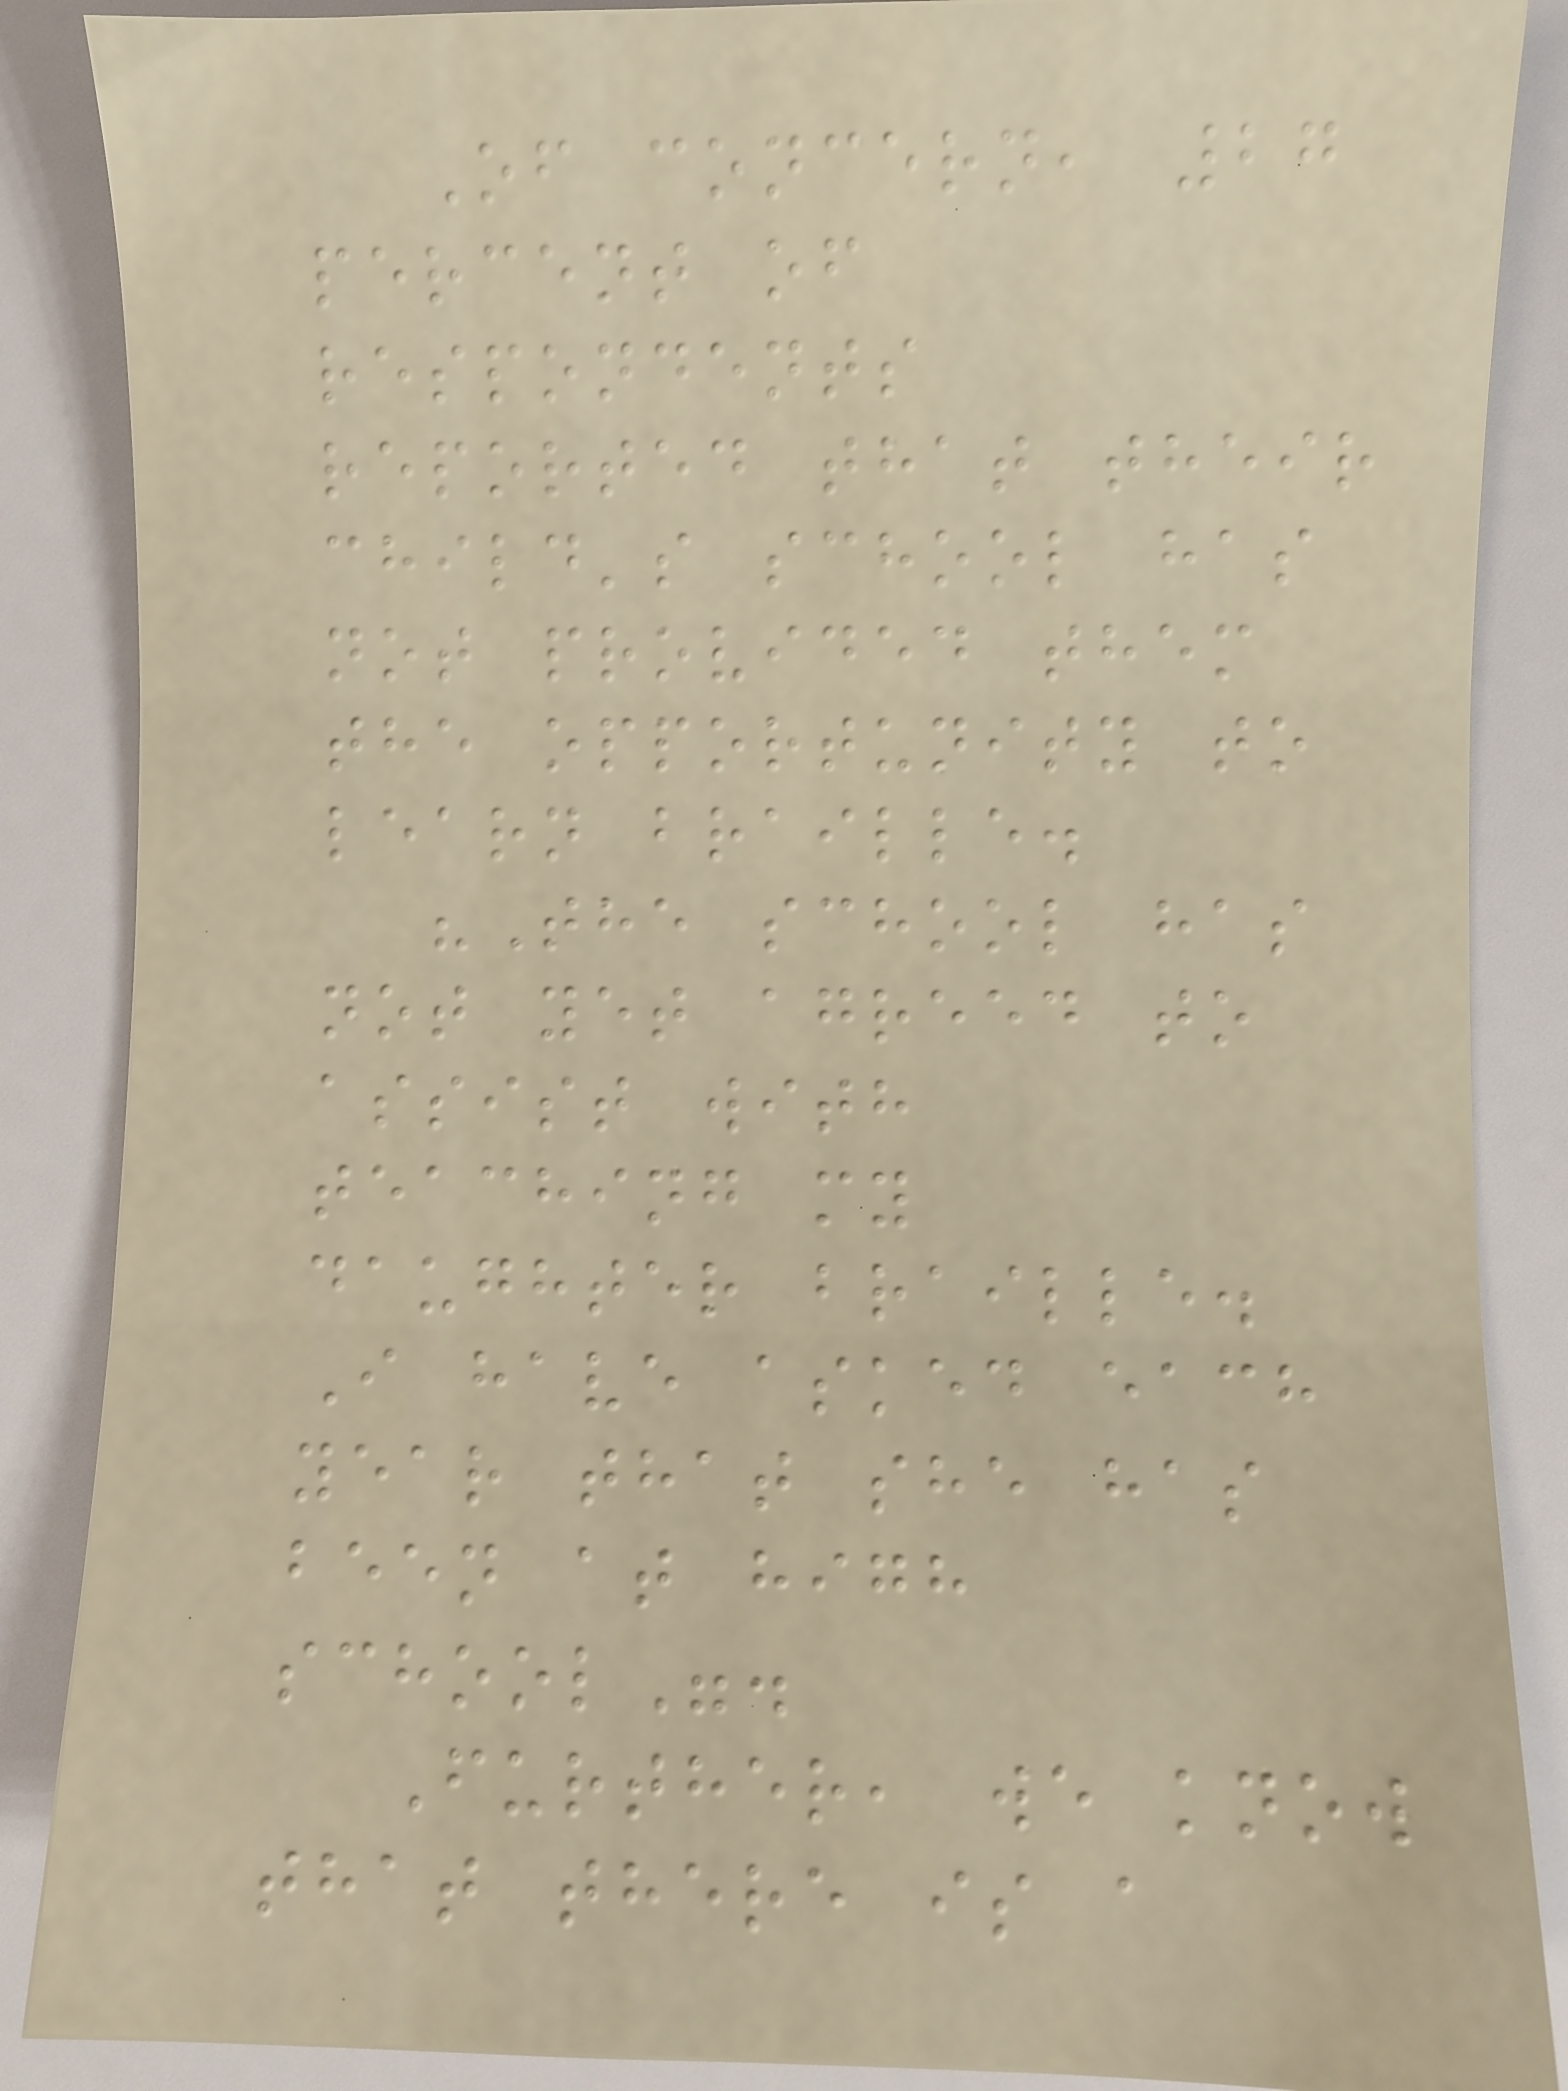Of concern, 27
percent of
respondents
reported that their
child's school has
not provided them
the opportunity to
learn braille.
"The school has
not yet agreed to
assist with
teaching my
daughter braille.
I have asked each
year that she has
been at high
school".
Further, we know
that there is a
